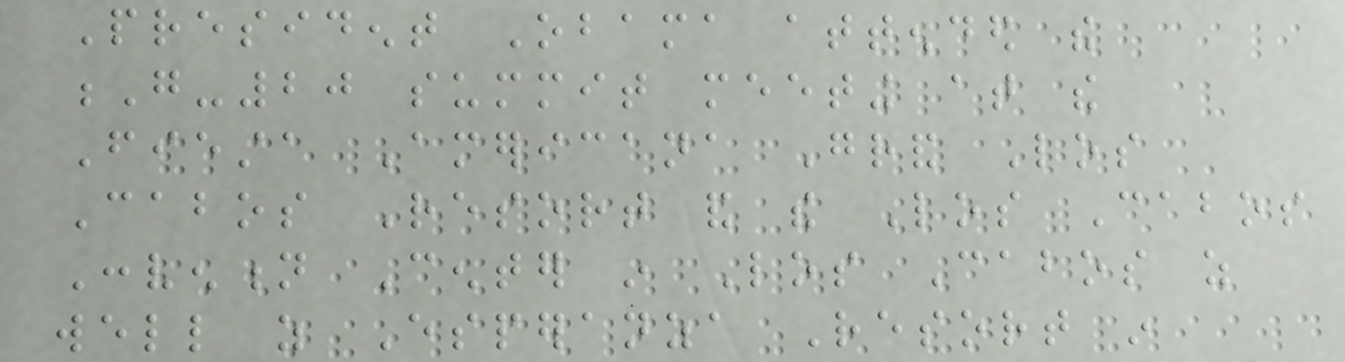President Obama attended the
G-20 summit meeting at the
Fiesta Americana Grand Los
Cabos Resort and the Los Cabos
Convention Center in Los Cabos as
well as Esperanza Resort in
